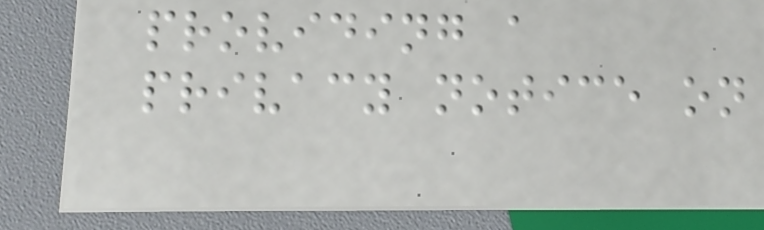providing a
privacy notice on
